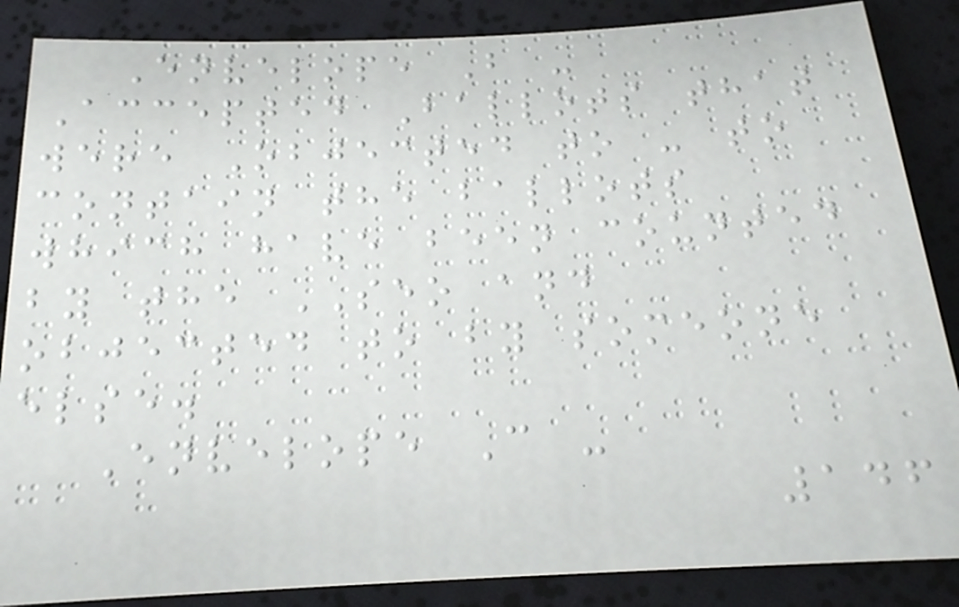Envelope B -
Accepted Ballots that
were Objected to - to
contain the ballots
which have been counted
by the SEO and
objected to by someone
else.
Envelope C -
146
